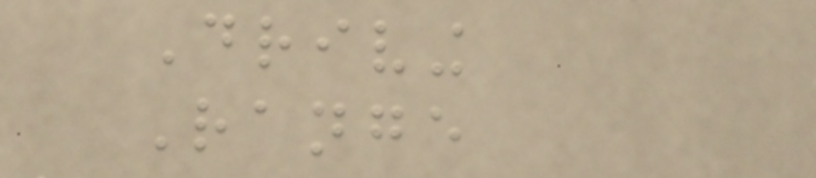Driving
Range
